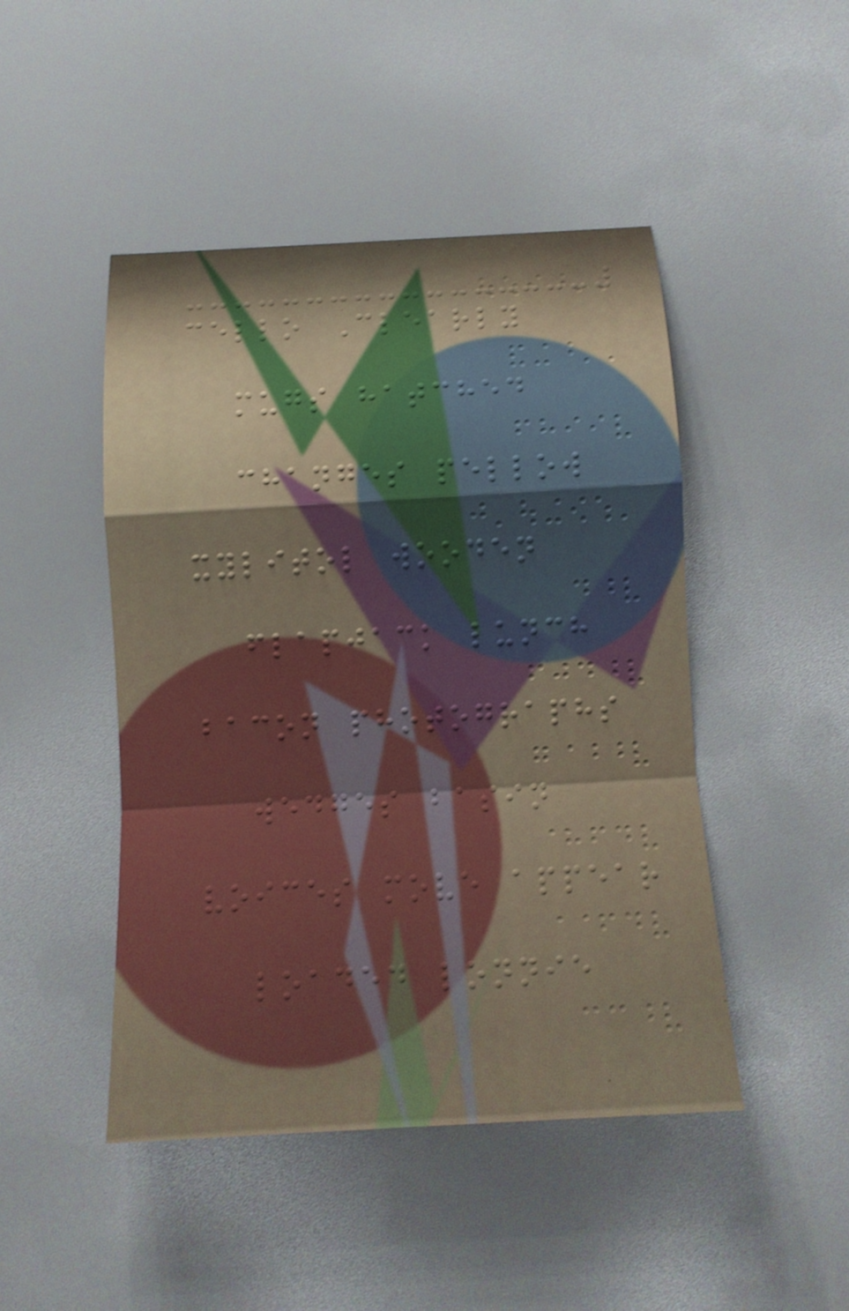cello Clearly
mugs hatched
changes pellow
xylitol wooden
flapjack lunch
bacon photographs
wedges basin
voices move appear
loaded lonnie
